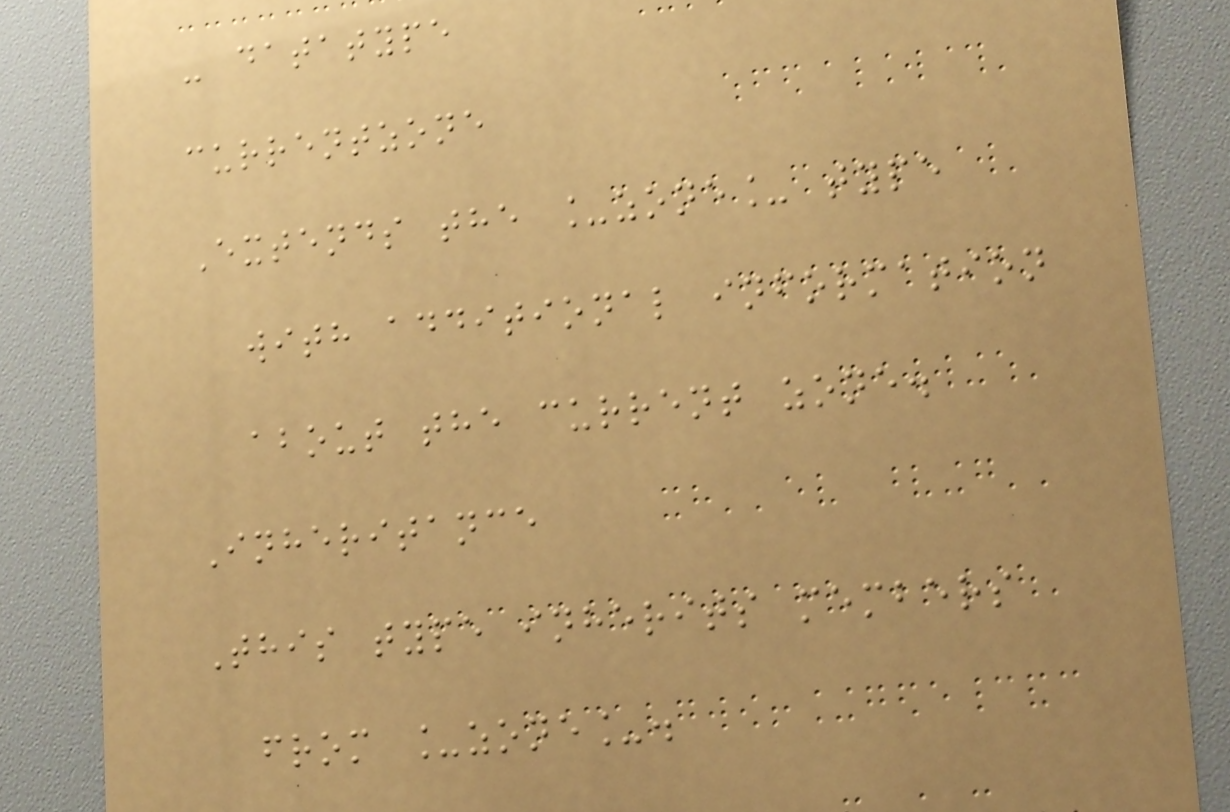- datatype
currentzone
Extends the _zone_ type
with additional information
about the current zone.
Inheritance
This type inherits members
from _zone_.
